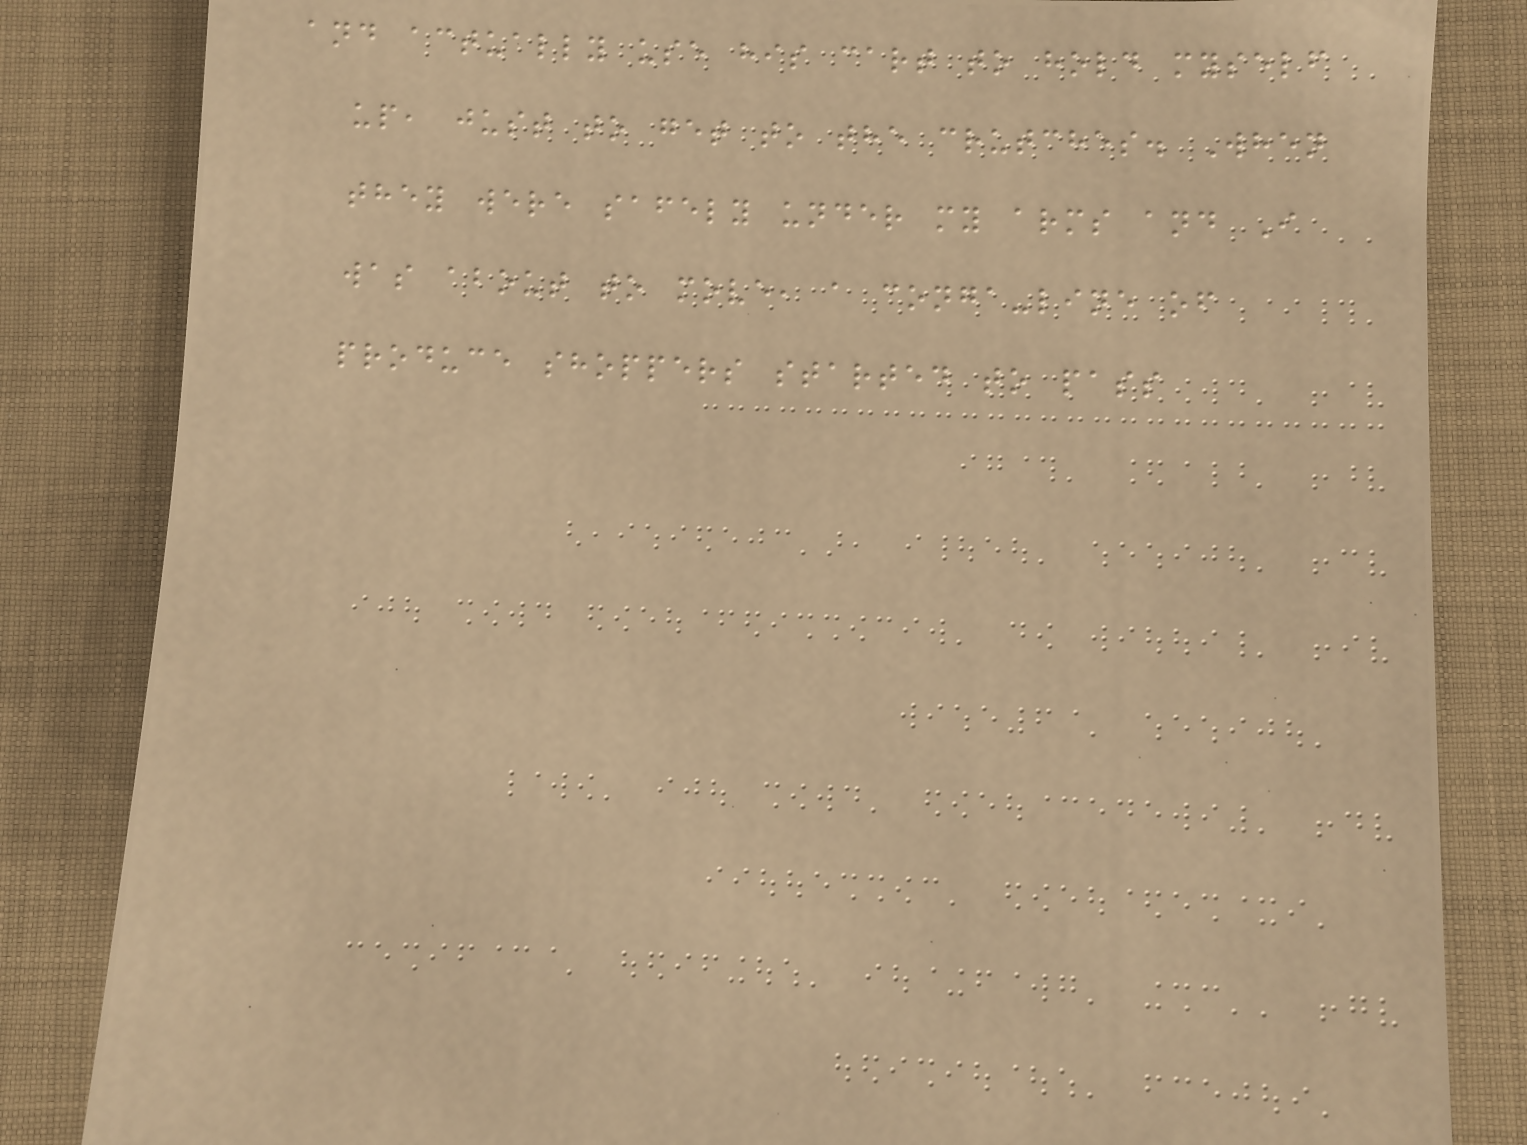and actually use his cart to hold myself
up, just to get to the crutches. When
they were safely under my arms and I
was about to move, a conga-line of
produce shoppers started to pass
